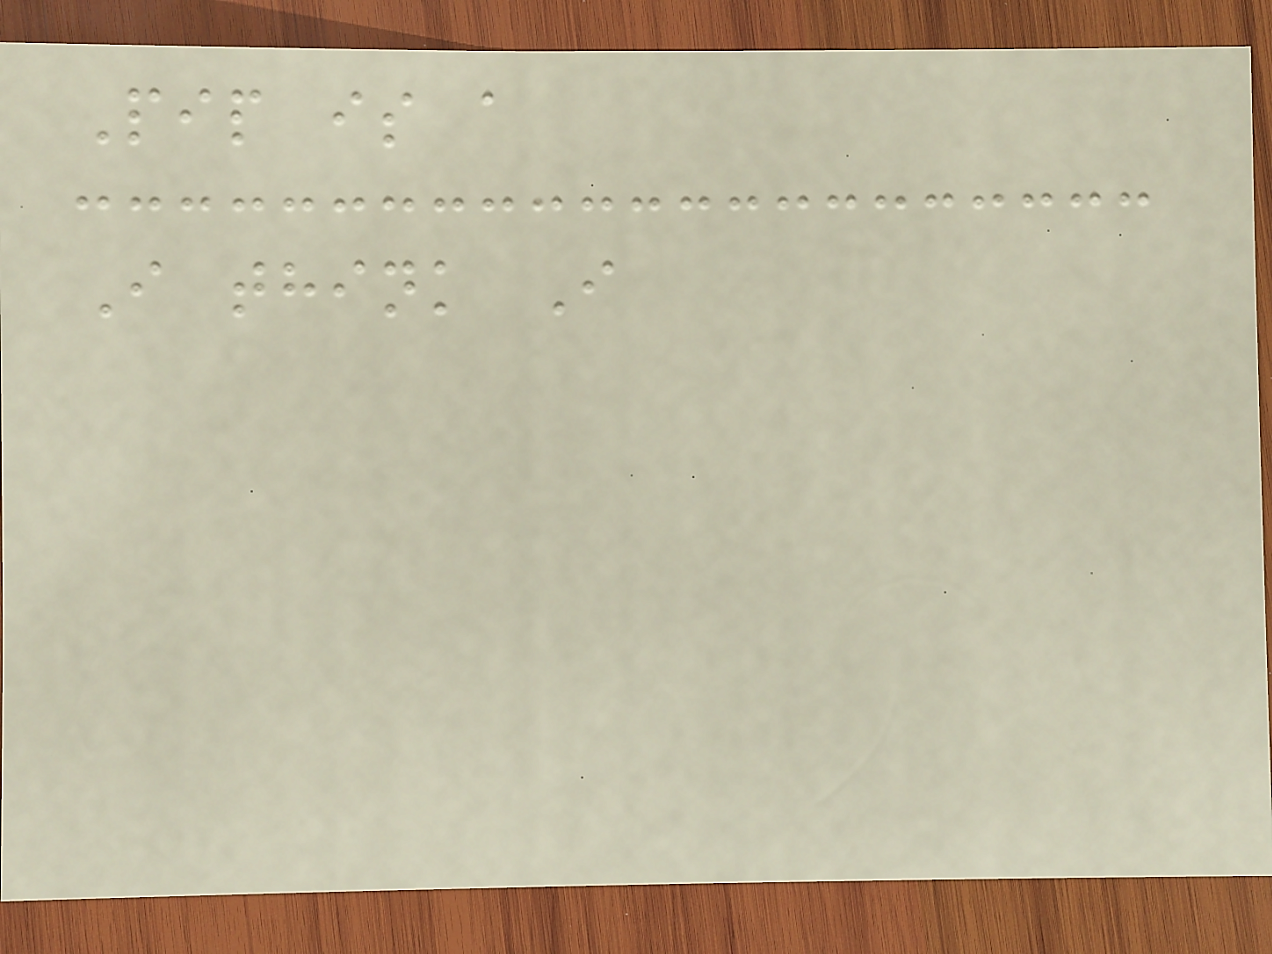Pip is a
I think I
